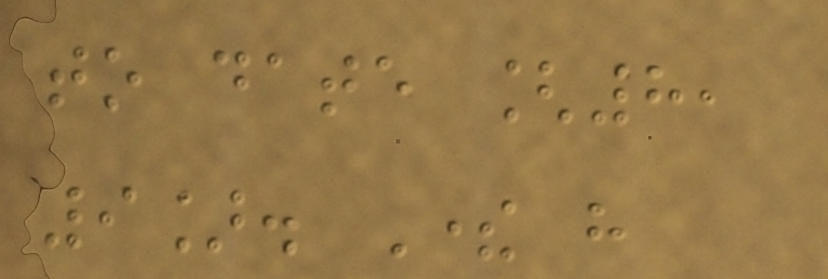to date [8,
9]. There have
